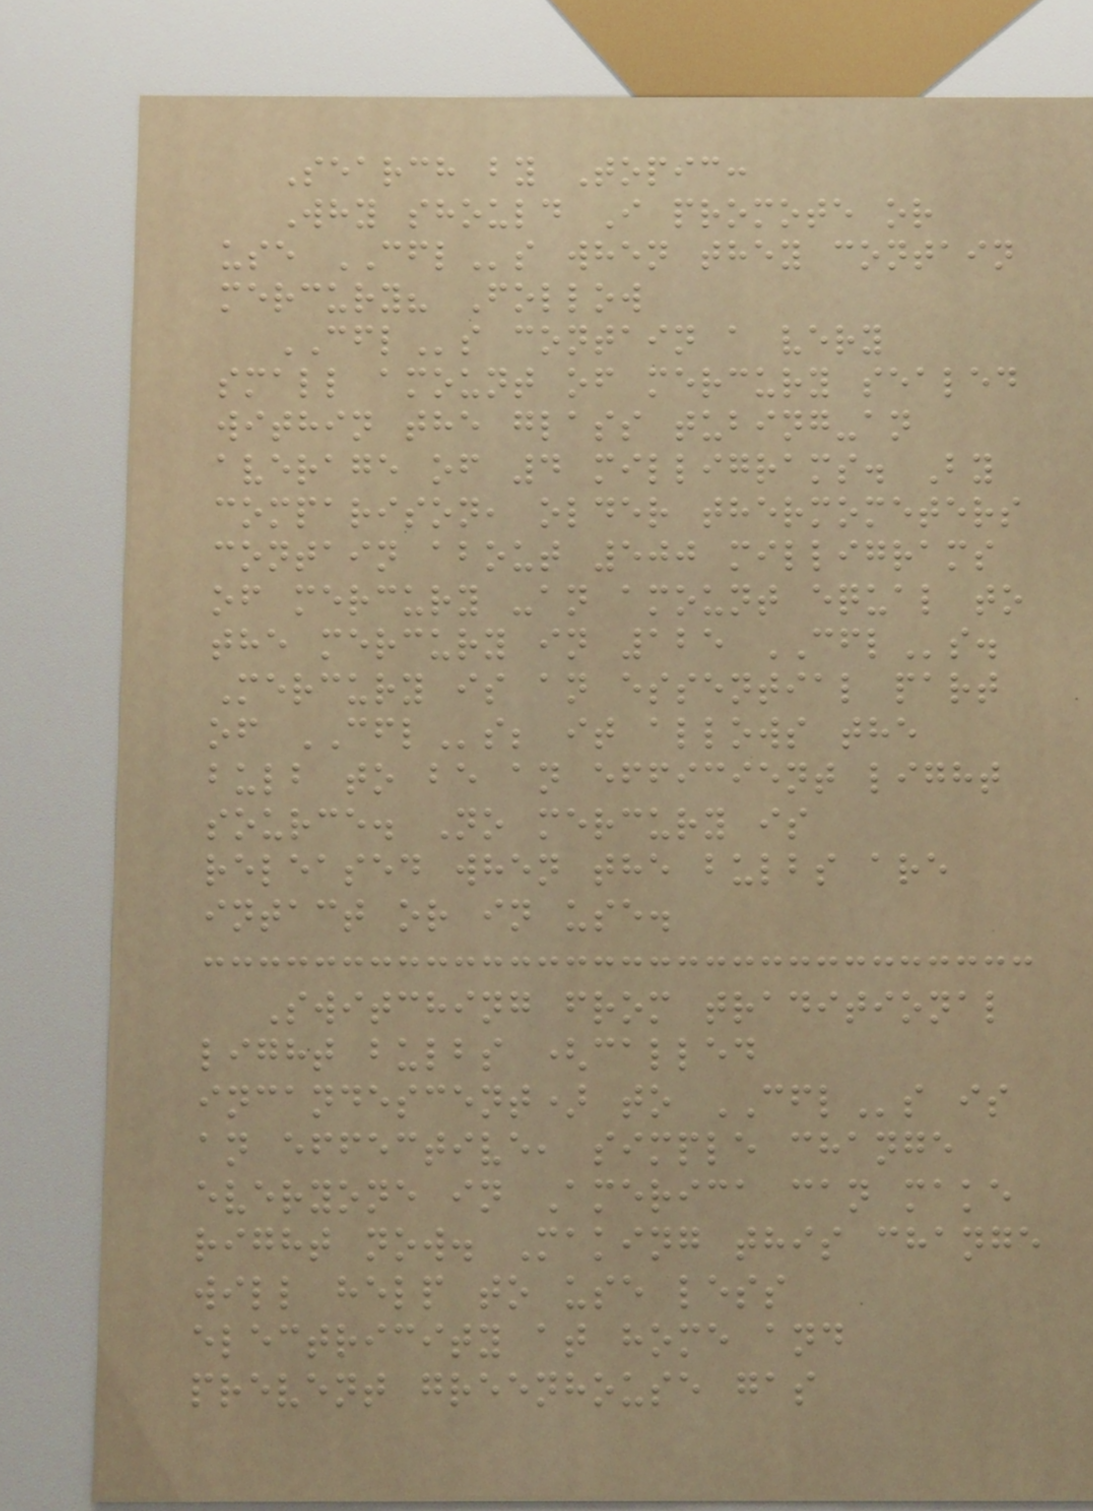Search by Topic:
Why should I promote or
use CFLs when they contain
mercury? Follow
CFLs contain a very
small amount of mercury sealed
within the glass tubing-an
average of 4 milligrams. By
comparison, older thermometers
contain about 500 milligrams
of mercury -an amount equal to
the mercury in 125 CFLs.
Mercury is an essential part
of CFLs; it allows the
bulb to be an efficient light
source. No mercury is
released when the bulbs are
intact or in use.
Switching from traditional
light bulbs (called
incandescent) to CFLs is
an effective, simple change
everyone in America can make
right now. Making this change
will help to use less
electricity at home and
prevent greenhouse gas
